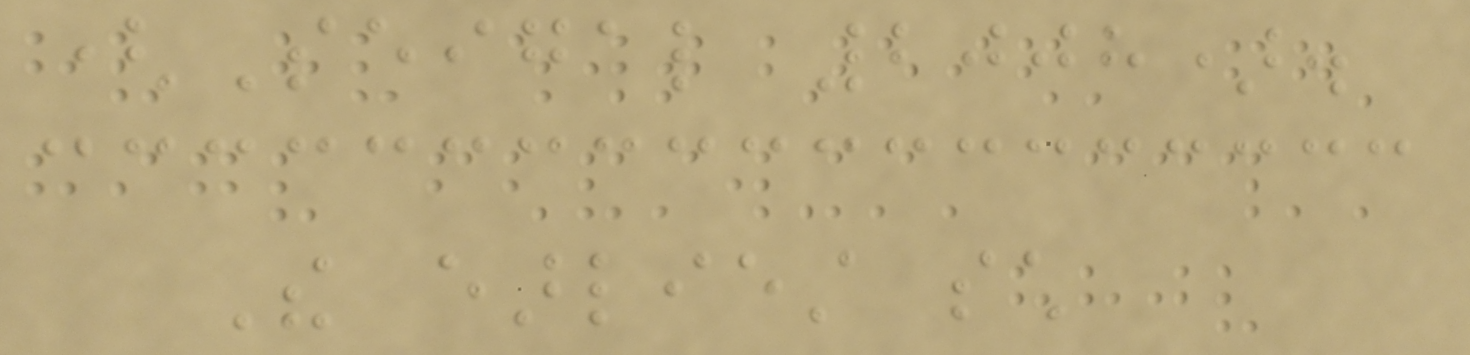(Seigal 2008).
The earliest such
